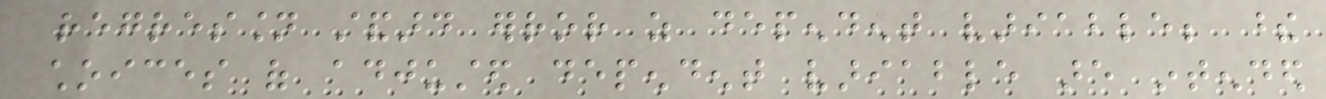regression standard error as dependent variable; these
choices of adjusted dependent variable are intended
